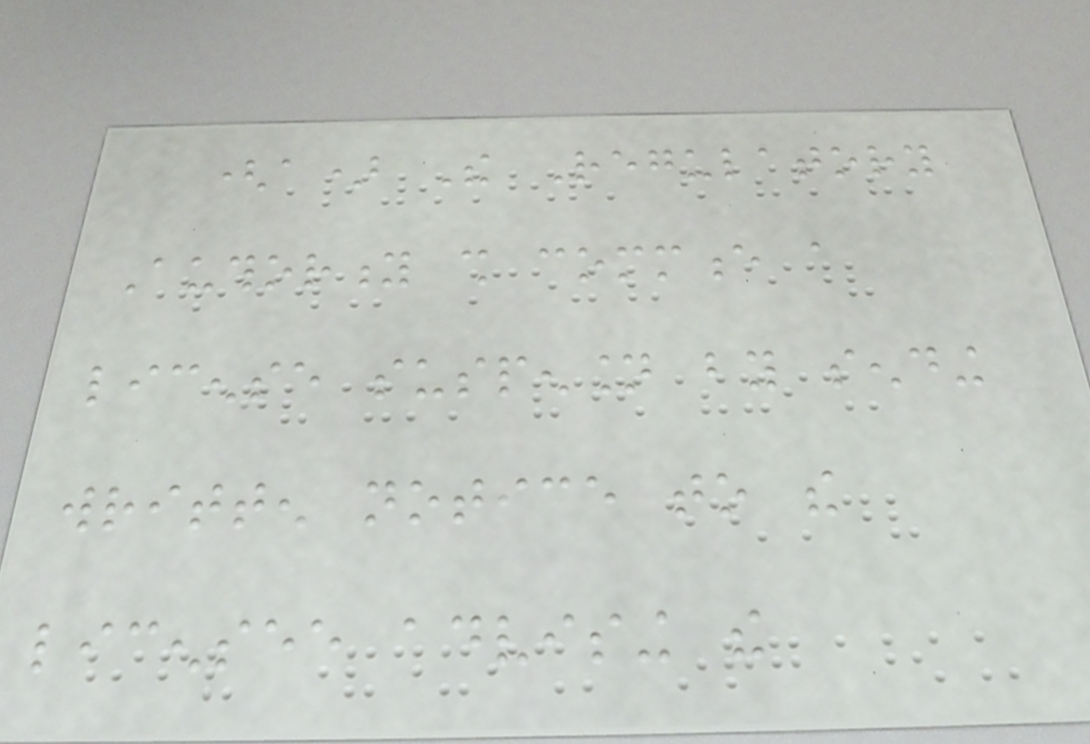(a) The Regulatory
Authority shall commence a
license suspension by sending
written notice to the
licensee advising the
